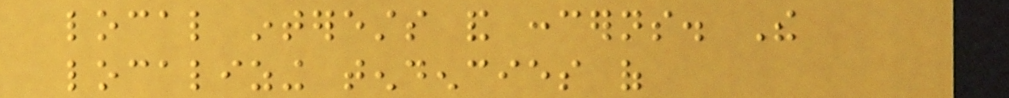local interests and concerns. The
localizing tendencies of
